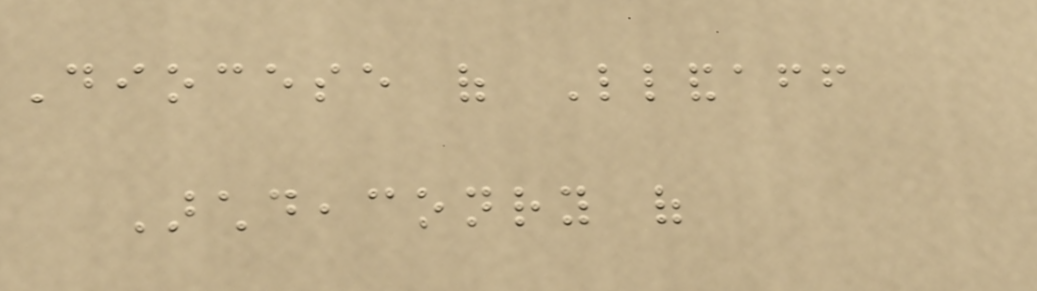Diocese of Llandaff
Archdeaconry of
